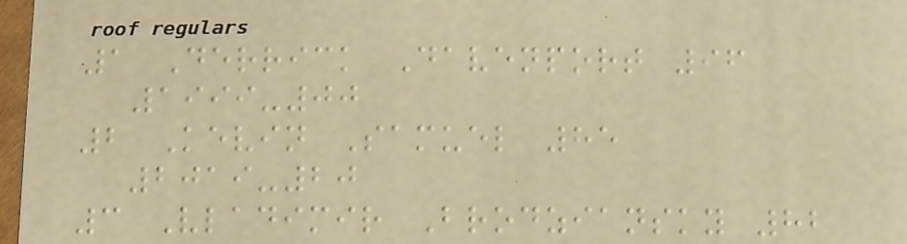1 Derrick Davenport 96
1999-00
2 Kevin Samuel 85
2019-20
3 Vladimir Brodziansky 82
